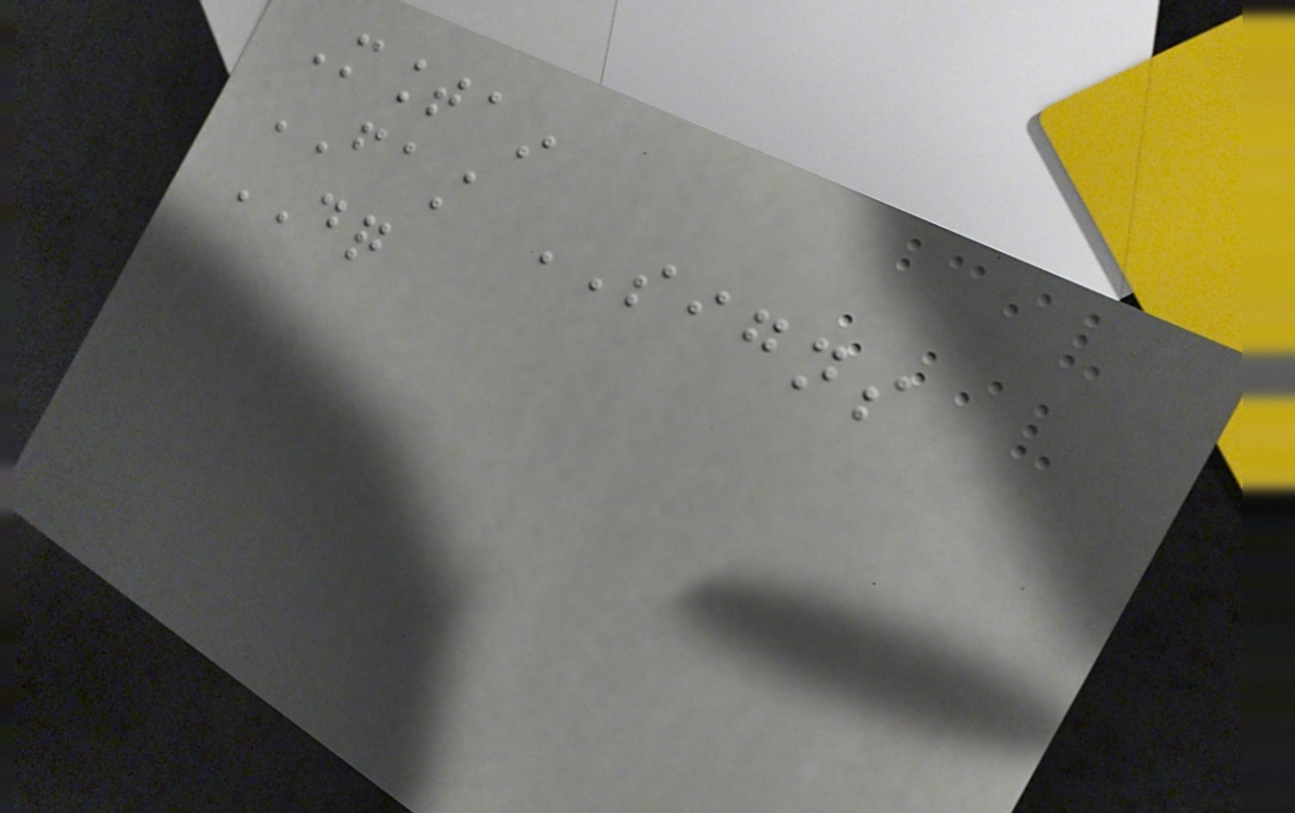Mountain
FAST SIGNS
DQ
